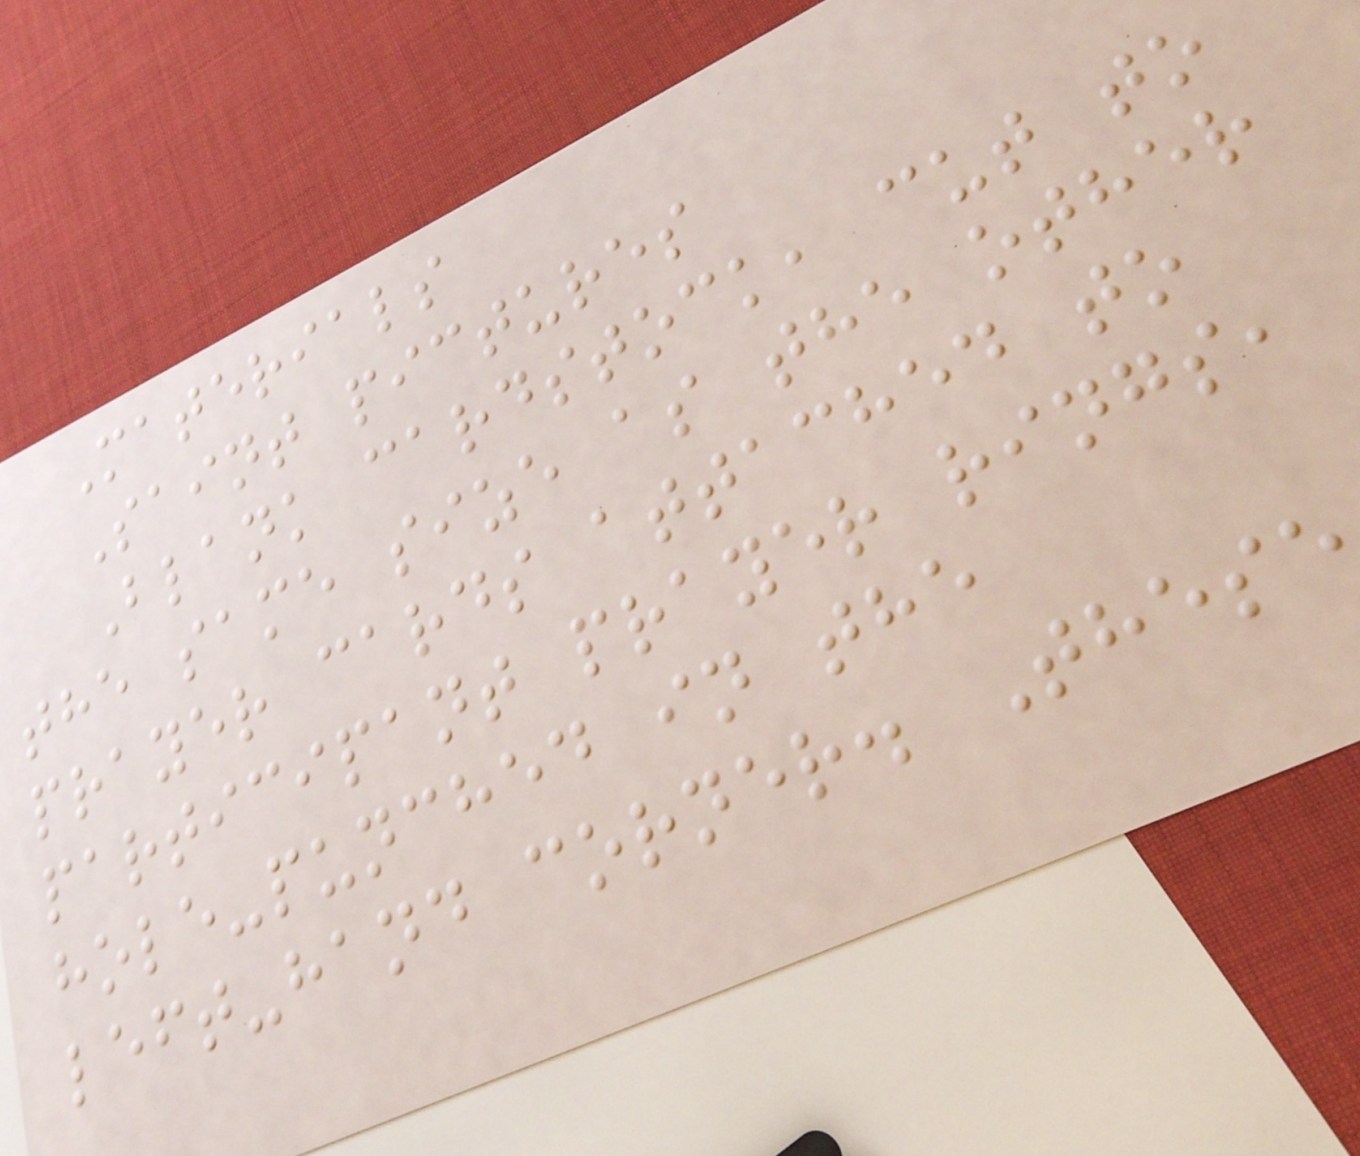Materials
Saint pictures
Blank cardstock, cut to
the same size as the other
prayer cards attached to
participant prayer rings,
hole-punched in the
left-hand corner. These
